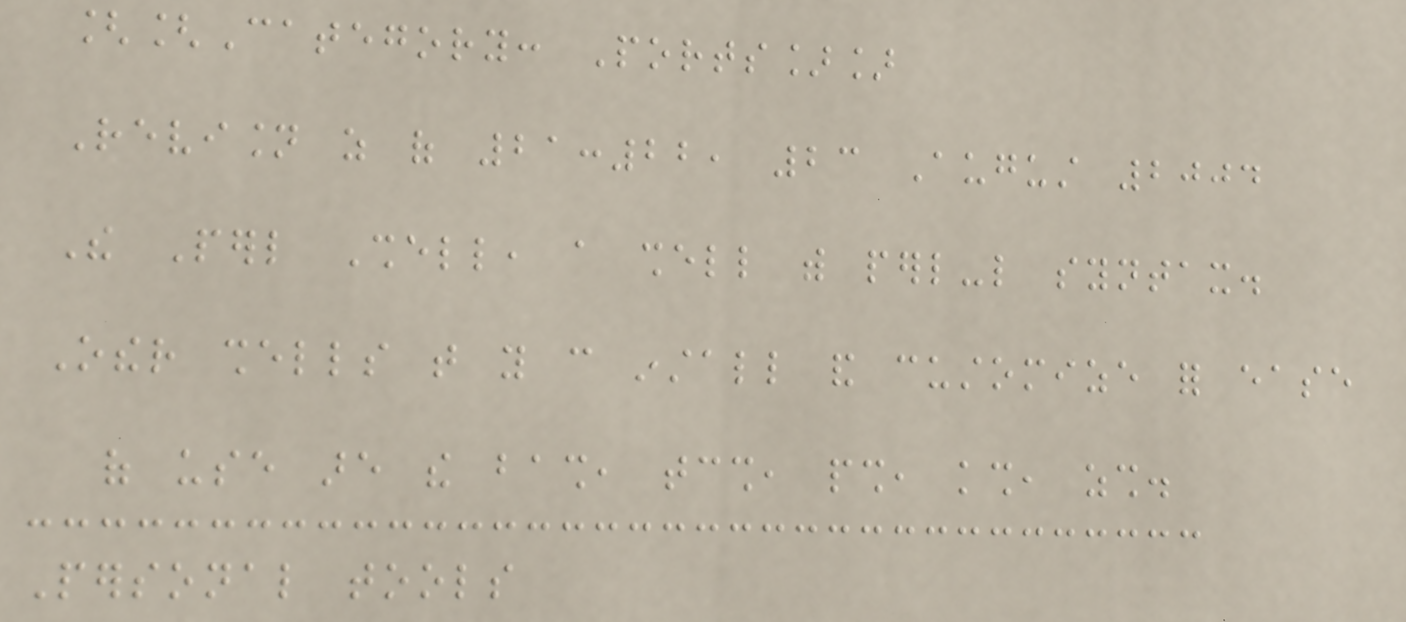[[Category: Ports]]
Revision as of 21:22, 23 August 2004
The Perl Shell, a shell with perl-like syntax.
Other shells that you can install and customize for ease
of use are the bash, tcsh, psh, ksh, zsh.
Personal tools
